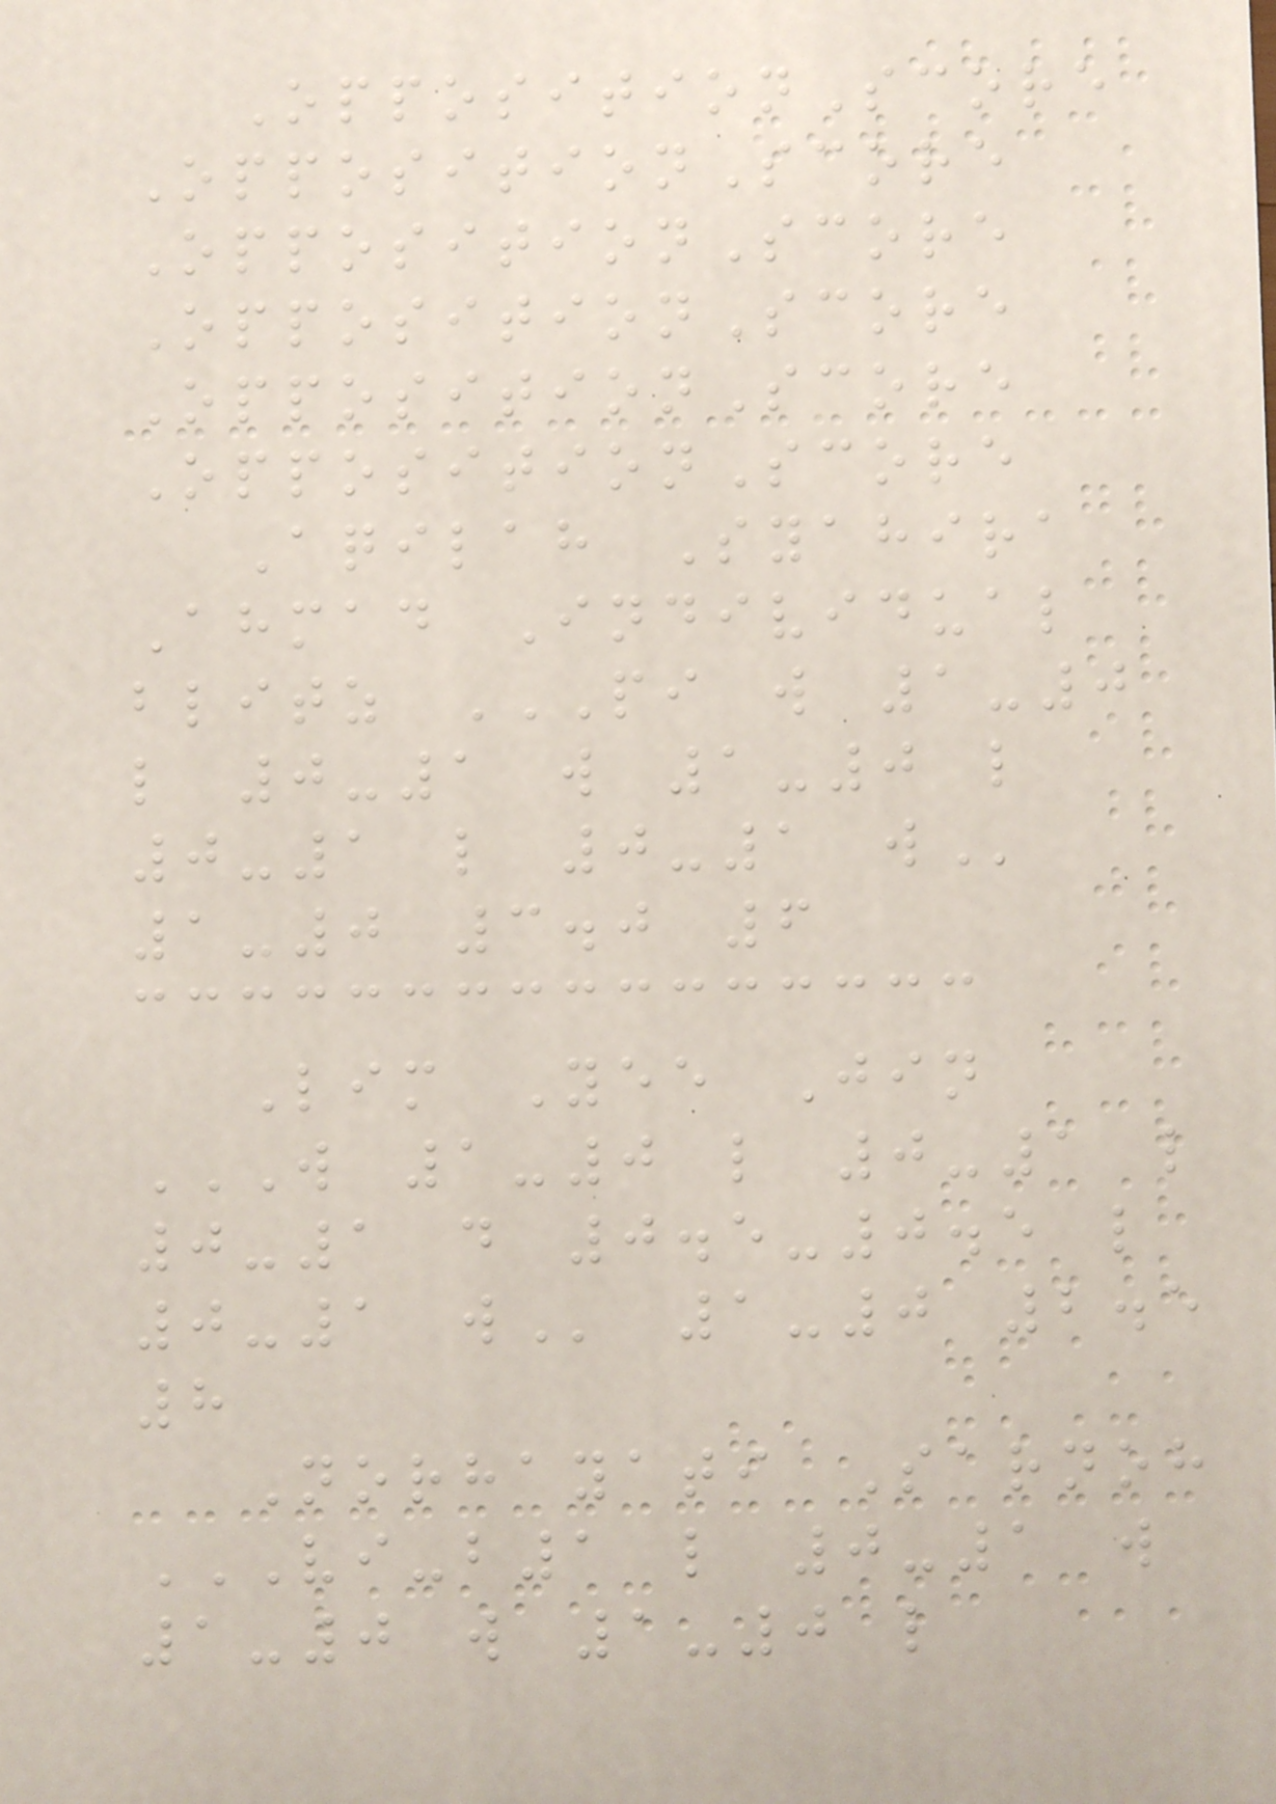OppositionScore
OppositionScore
OppositionScore
OppositionScore
OppositionScore
OppositionScore
Aqilah Syahira
Ahmad Individual
blitz PI W 1-0
L 0-1 W 1-0 L
0-1 L 0-1 W
1-0 3.0 6
Lim Yee Jin
W 1-0 L 0-1 L
0-1 D 0.5-0.5 L
0-1 W 1-0 2.5
8
Norhayati Sarnoh
VI-B1 L 0-1 W
1-0 W 1-0 L
